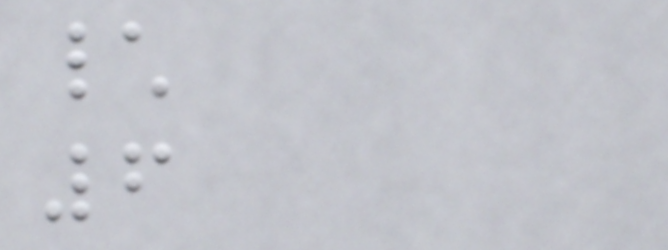\
6
